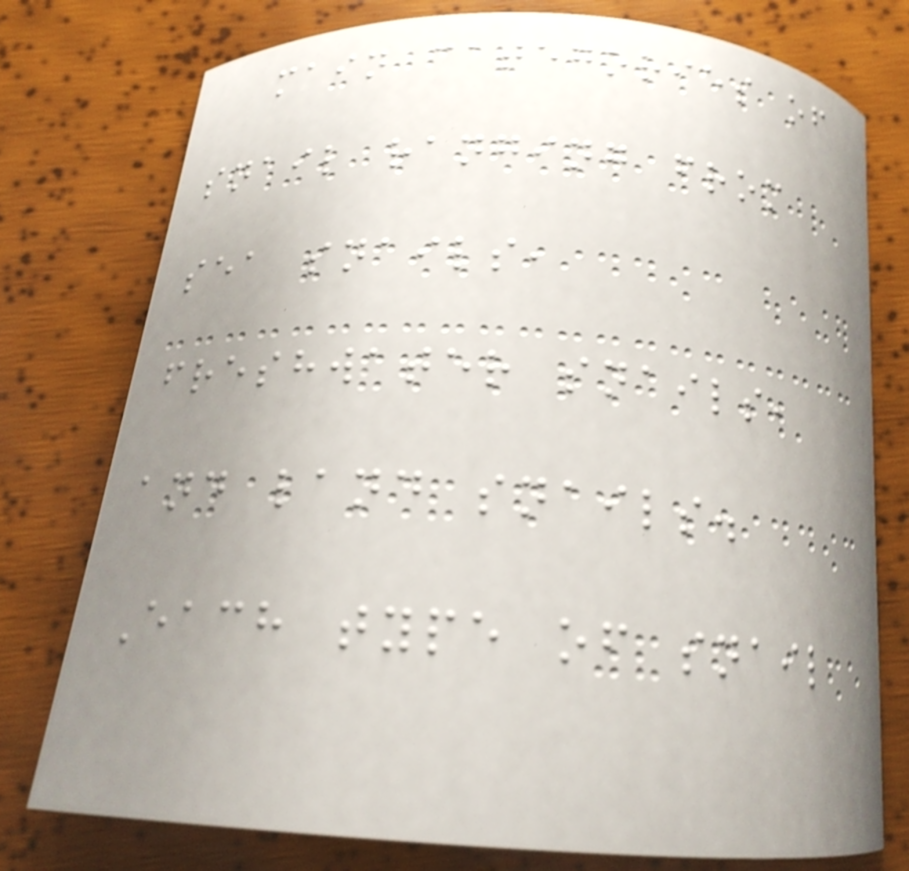main categories of
snail ranging from
sea snails,
freshwater snails,
and land snails.
Each type of snail
